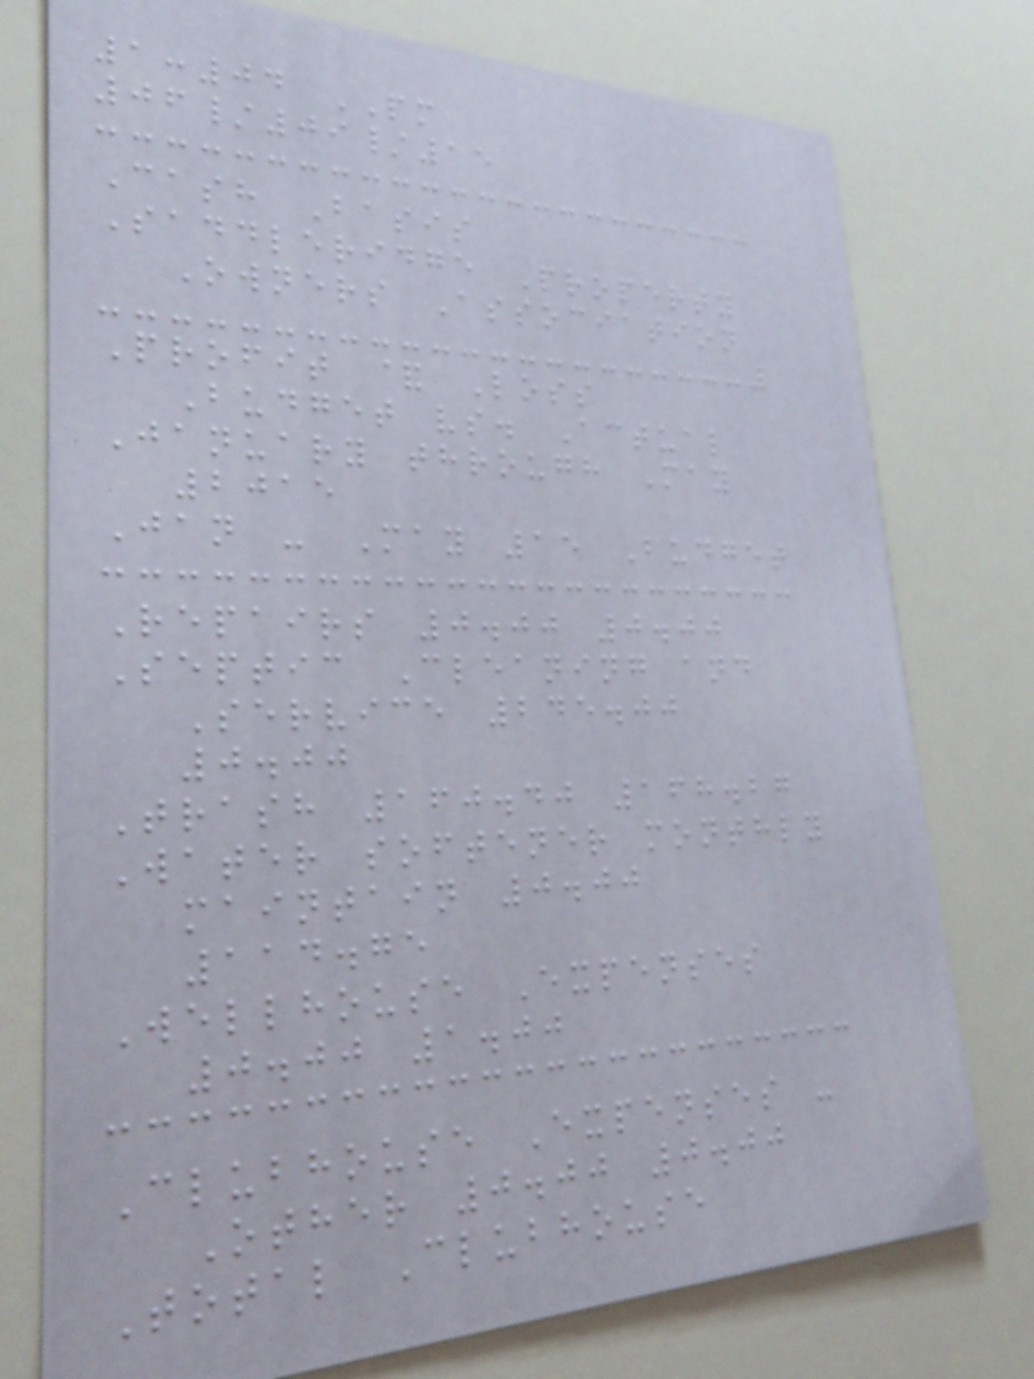1:04 PM
06/09/15
Cash Basis
Saddleridge Property
Owners Association
Profit & Loss
Budget vs. Actual
January through May
2015
Jan - May 15 Budget
Repairs 0.00 0.00
Septic Cleaning and
Service 245.00
0.00
Trash 160.40 168.27
Water softener monthly
maintain 0.00
114.75
Wellhouse Expenses
0.00 1.00
Clubhouse Expenses -
Other 0.00 0.00
Total Clubhouse
